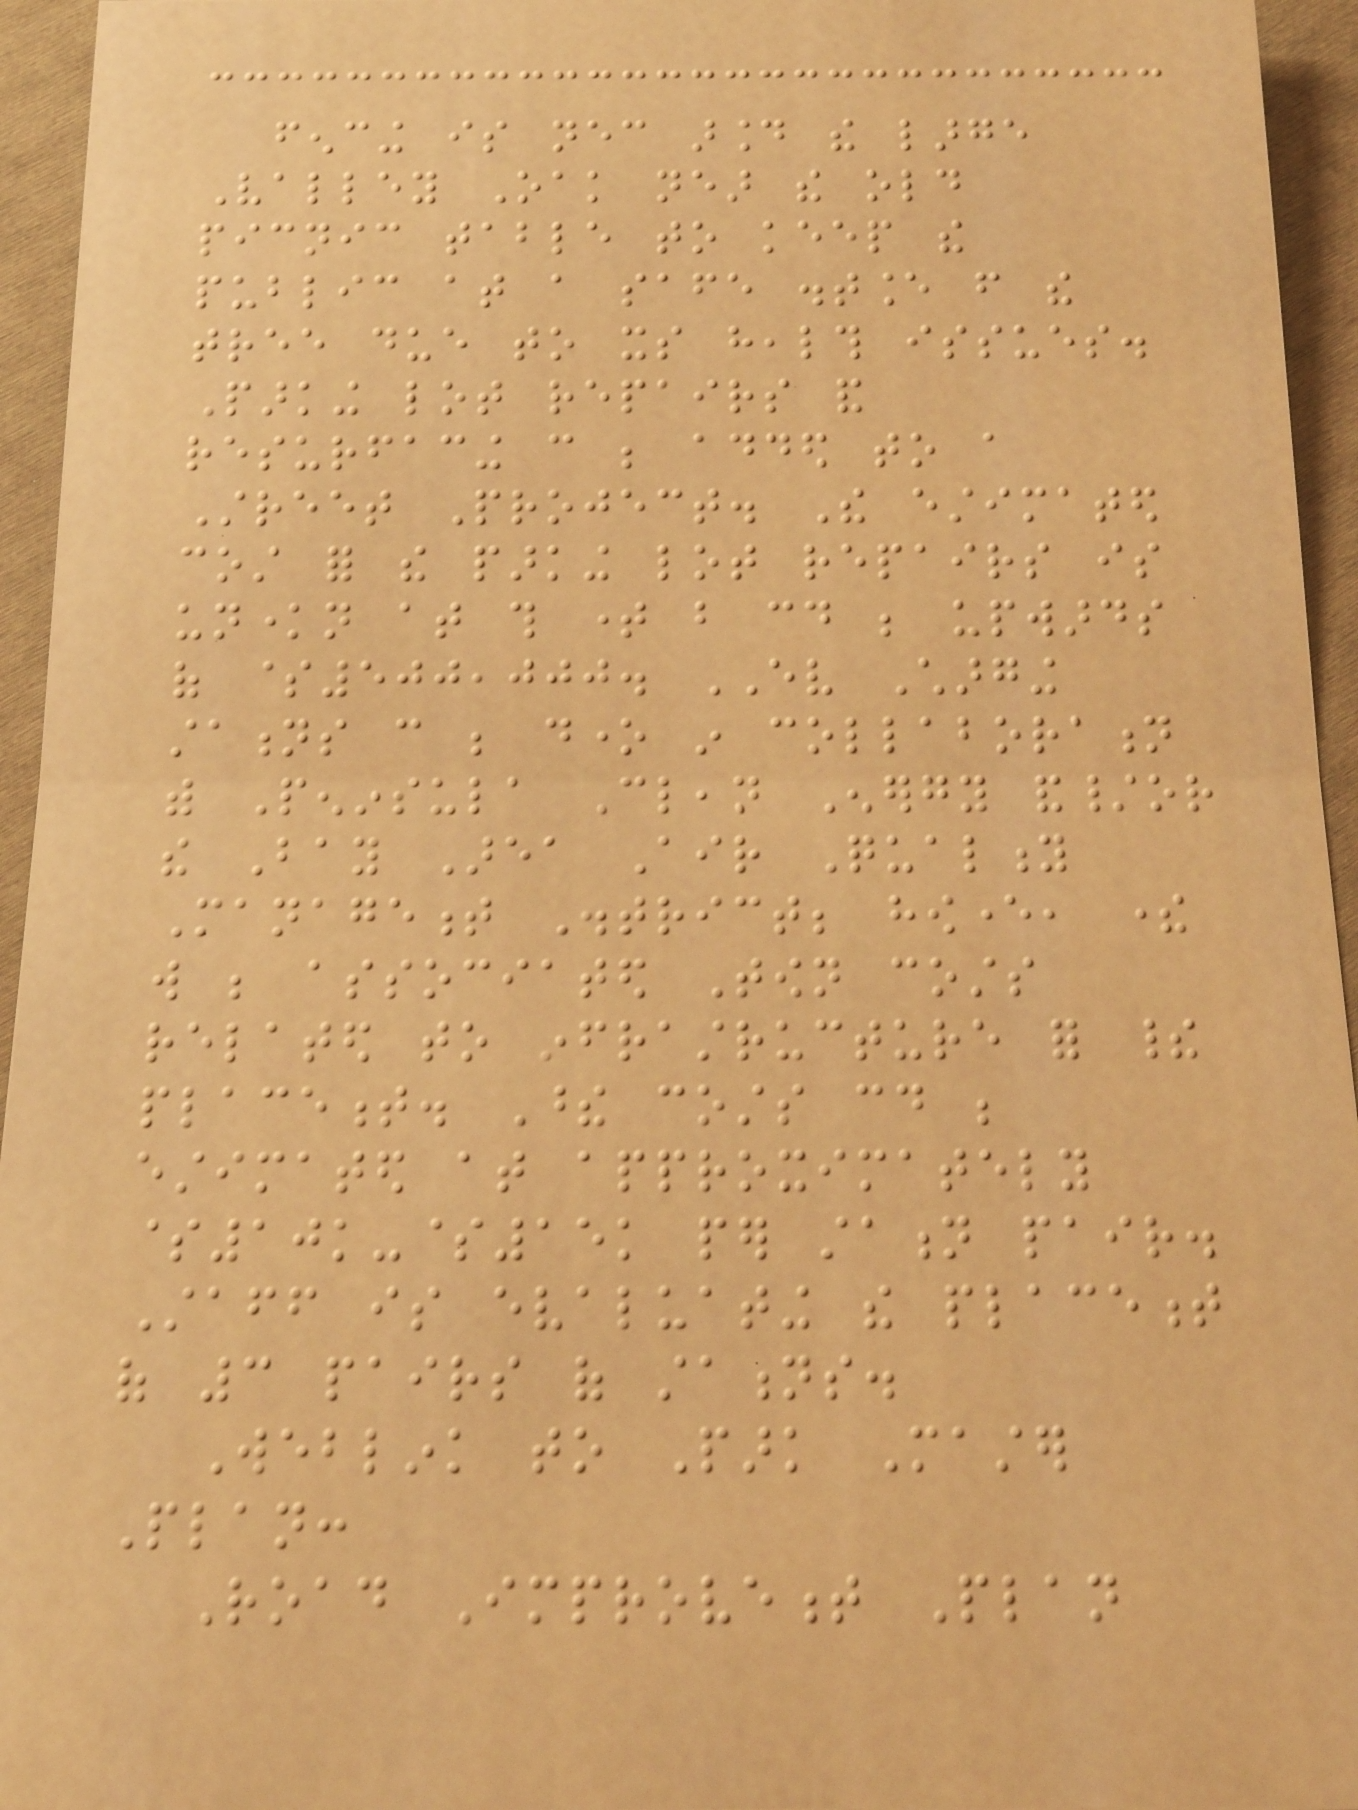fencing is necessary around the large
Valley Oak near the old
picnic table to keep the
public at a safe distance from the
tree due to its health issues.
Parking lot repairs and
resurfacing can be added to a
Street Project. The estimated
cost for the parking lot repairs is
unknown at this time but could be upwards
of $500,000. EV Charging
stations can be done in collaboration
with Peninsula Clean Energy and/or
the Bay Area Air Quality
Management District; however, there
will be associated Town costs
related to infrastructure for their
placement. These costs could be
estimated at approximately
$10k-$15k per station pair.
Staff is evaluating the placement
of 3 pairs of stations.
Weblink to Park Master
Plan:
Road Improvement Plan
